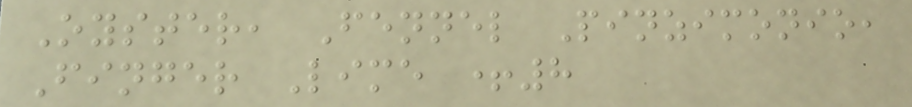Oyster, Fennel Pinzimonio,
Finger Lime +8
